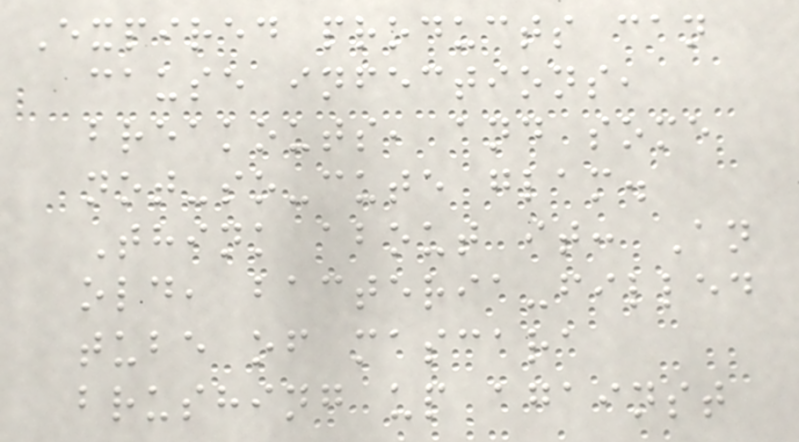Expired products can
cause infections,
breakouts, and some
not-so-cute glam.
Think about it: An
old, bacteria-filled
tube of mascara
brushing up against
